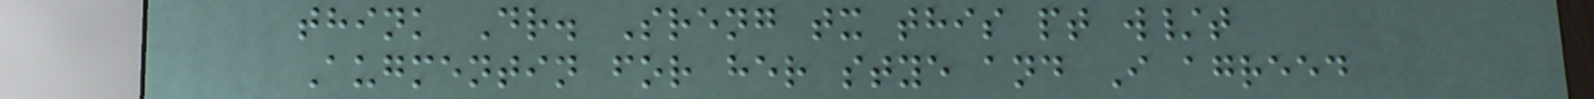think Dr. Sreng tx this pt w/t
Augmentin for her stye and I agreed
